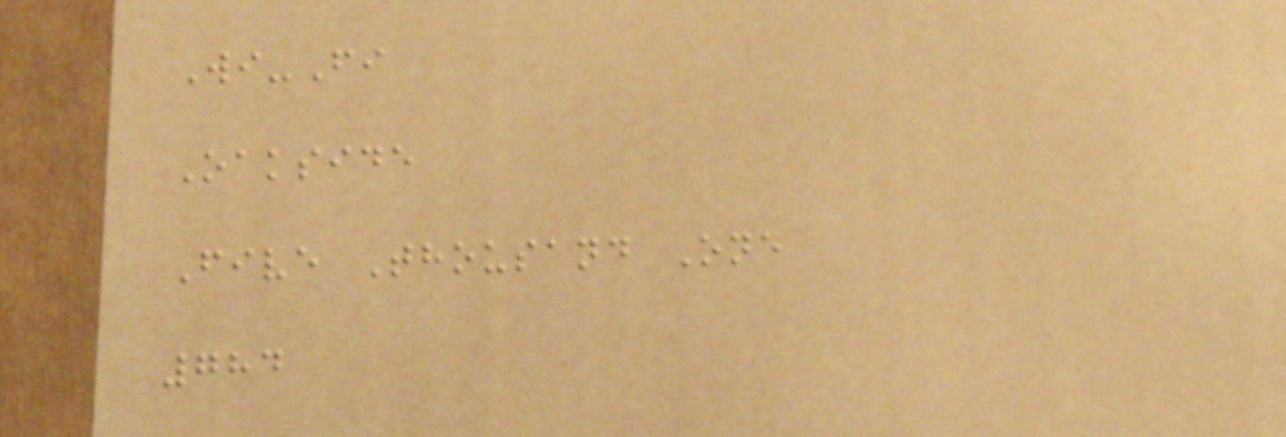Wi-Fi
Oakside
Five Thousand One
784
